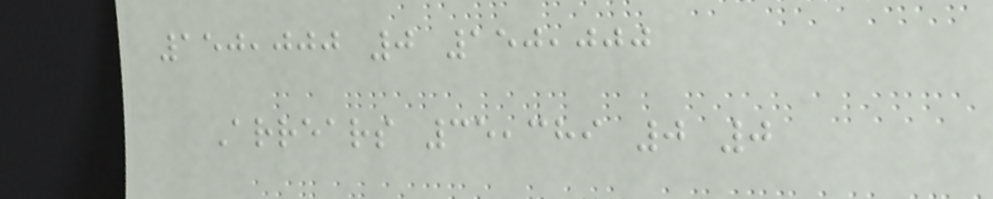150,000 0 150,000
Arrears 35,389 0 0
